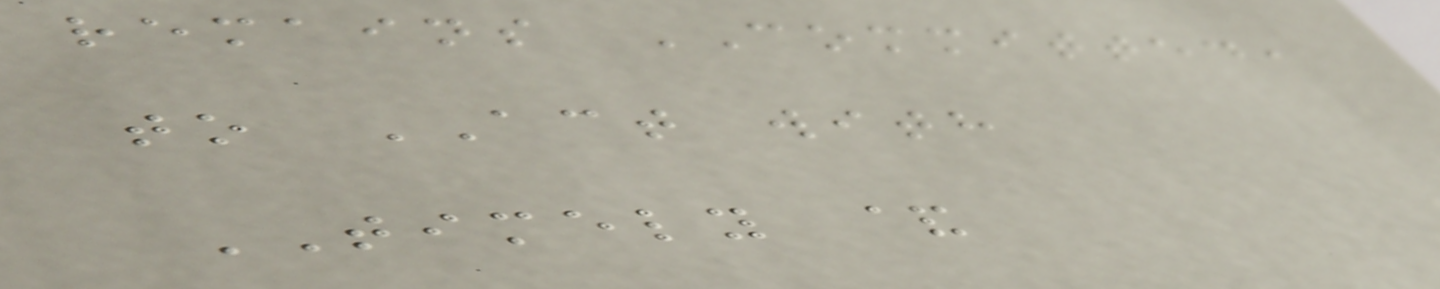remains COMMITTED,
to ACT with
TIMELY &
